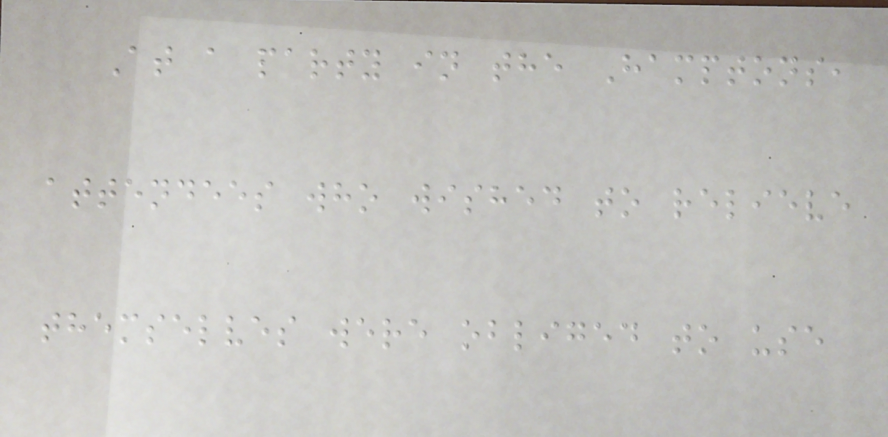At a party in the Hamptons,
attendees who wished to relieve
themselves were obliged to use
